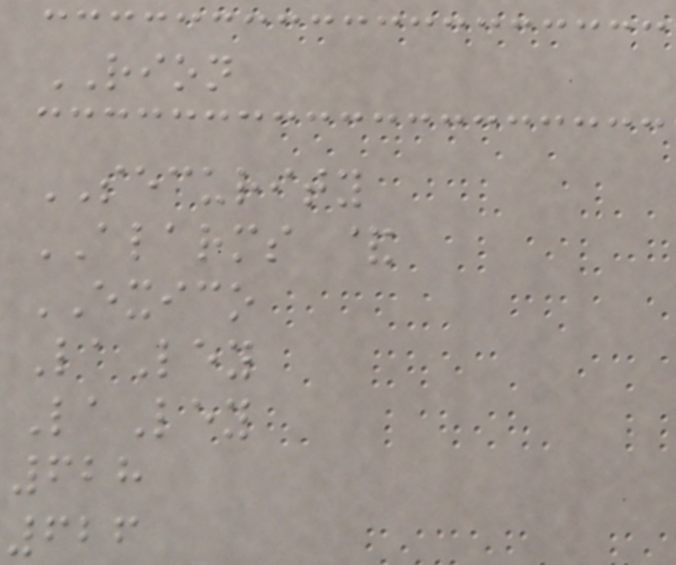RION
SECURITY
ALARMS &
EXICO
LaLey
LaLey
628
626
